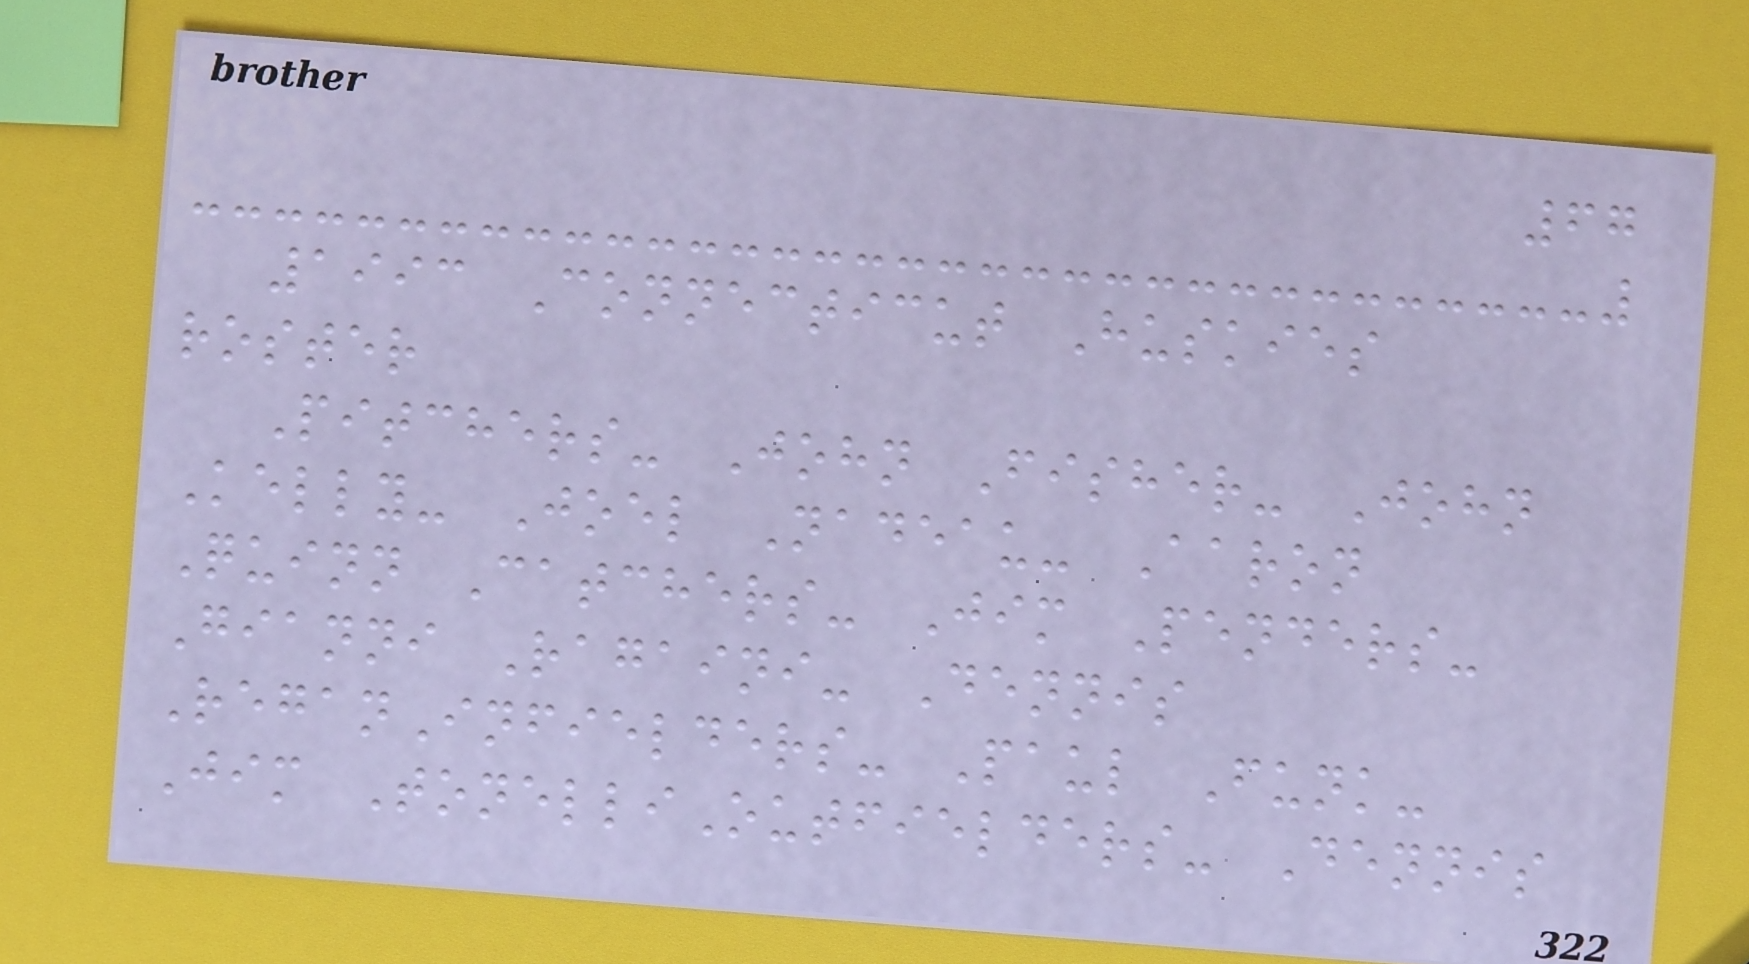67
1993 Connecticut Huskies
roster
Pitchers- John Fisher- John
Kelly- Joel Nadeau- Aaron
Quinn Catchers- Jim Penders-
Gianni Ragaini- Dennis
ReganInfielders- Paul Funk-
Jim TonelliOutfielders- Dennis
